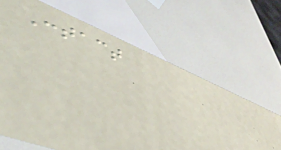Contact
